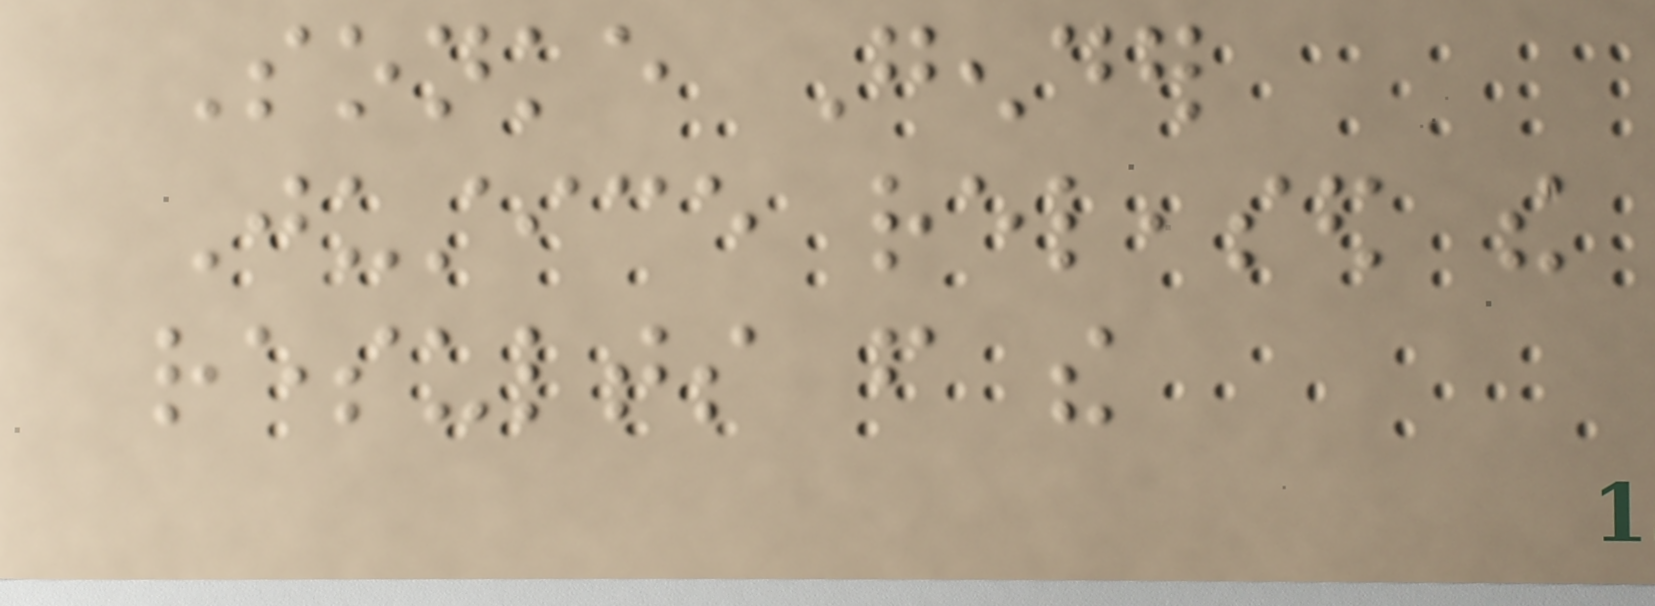Sonke Gender
Justice released the
results from the
